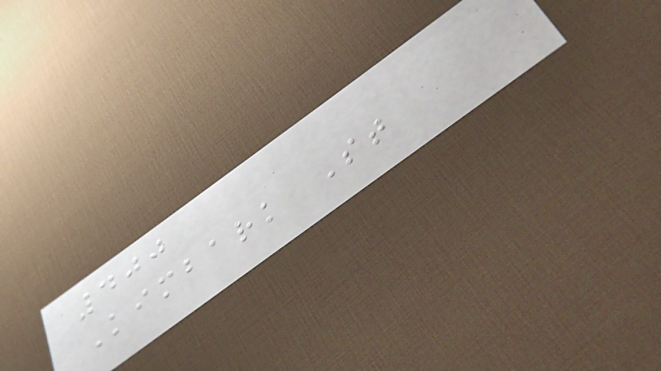400
Kimbark St
